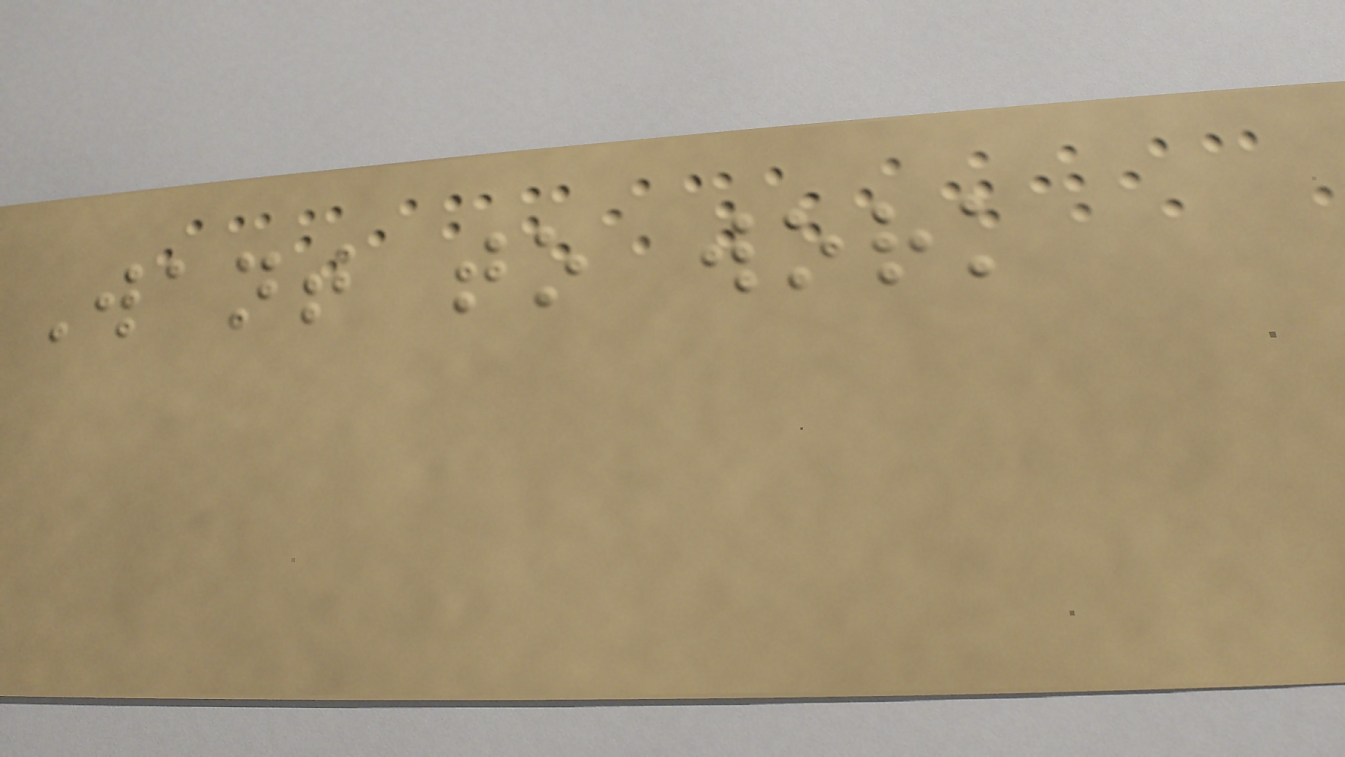Want to work
